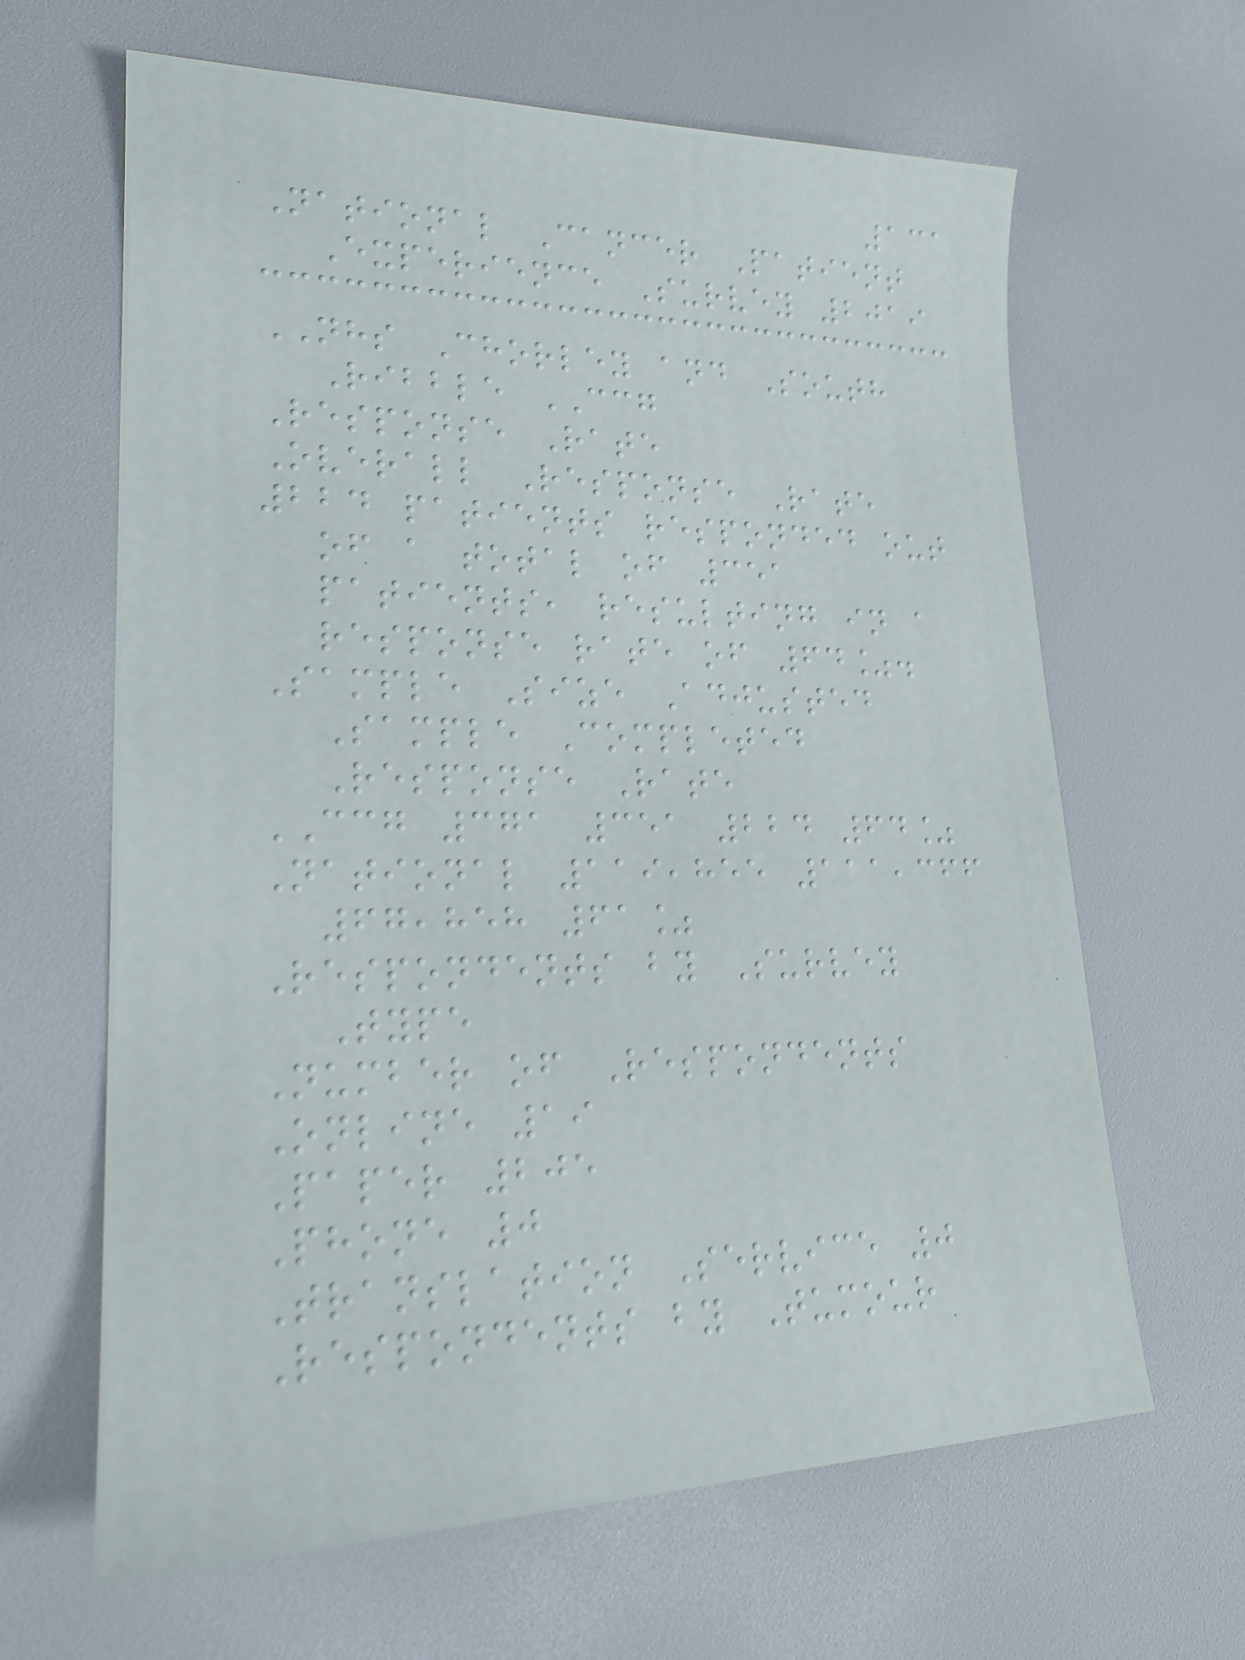131
National Cancer Patient
Experience Survey 2019
NHS Chorley and South
Ribble CCG
Response Rate
Overall Response Rate
224 patients responded out
of a total of 351
patients, resulting in a
response rate of 64%.
Sample Size Adjusted
Sample Completed
Response Rate
CCG 371 351 224 64%
National 119,855 111,366
67,858 61%
Respondents by Survey
Type
Number of Respondents
Online 19
Paper 205
Phone 0
Translation Service 0
Respondents by Tumour
